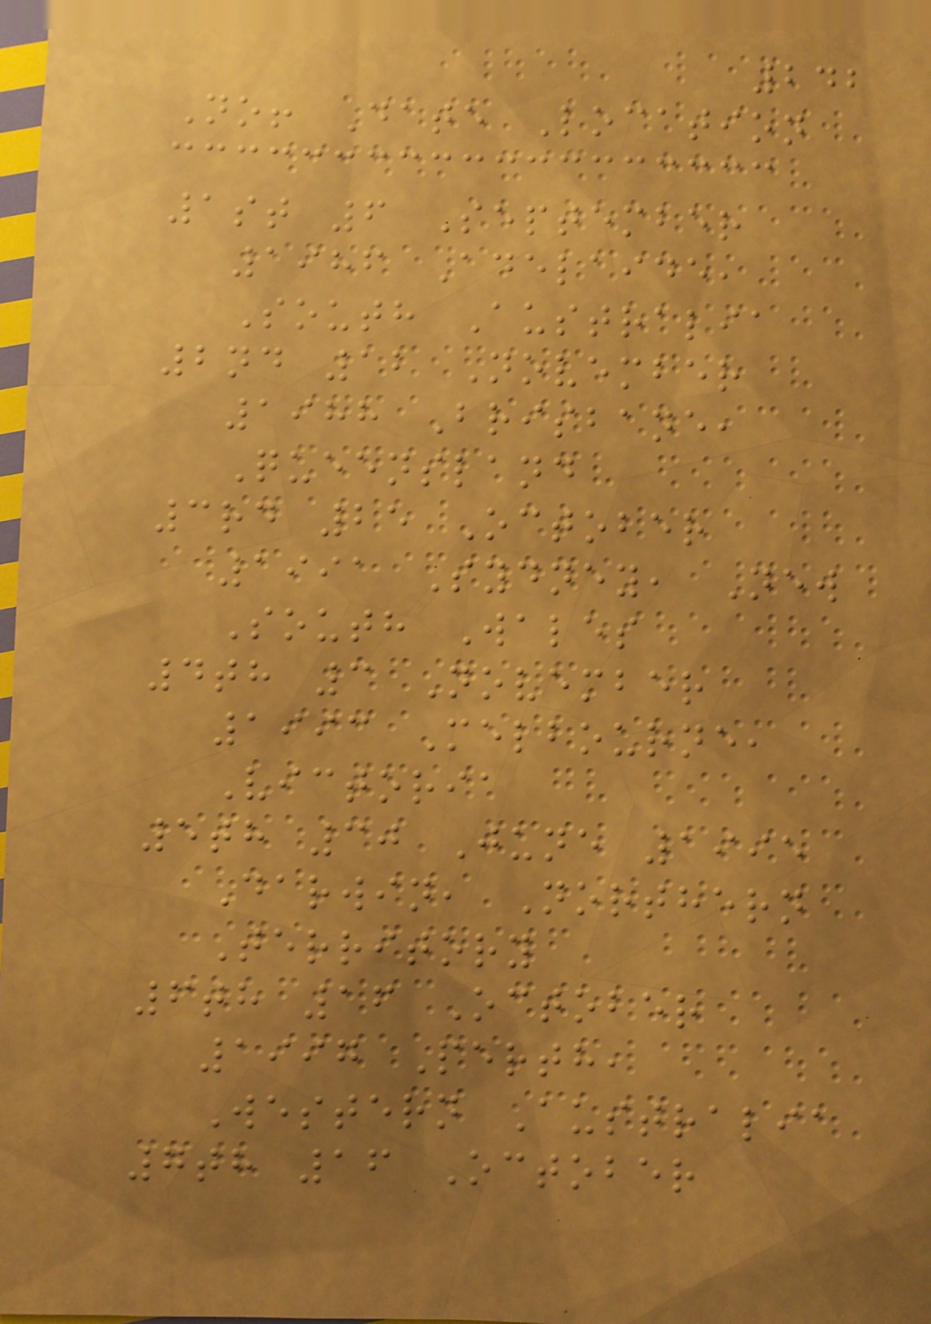242
No! Date Location
1st 6 September
1986 Adelaide,
South Australia
2nd 12 November
1988 Brisbane,
Queensland
3rd 25 October
1991 Sydney, New
South Wales
4th 3 November
1993 Melbourne,
Victoria
5th 30 June 1995
Darwin, Northern
Territory
6th 16 October
1997 Perth,
Western Australia
7th 16 October
